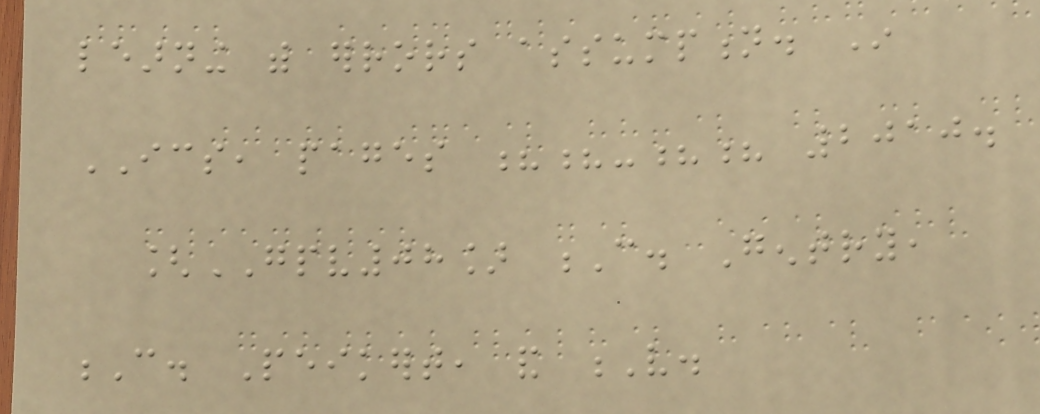learning with errors assumption. In
ICS, pages ??-?? 2010.
[GPV08] C. Gentry,
C. Peikert, and V.
